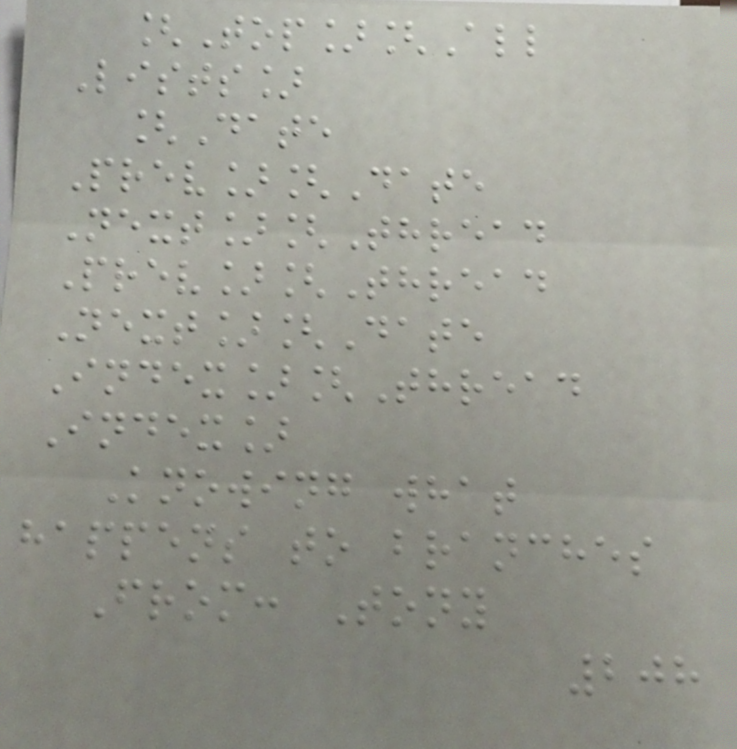[Top][All
Lists]
[Date
Prev][Date
Next][Thread
Prev][Thread
Next][Date
Index][Thread
Index]
Knowing what
happens to branches
From: Tony
208
